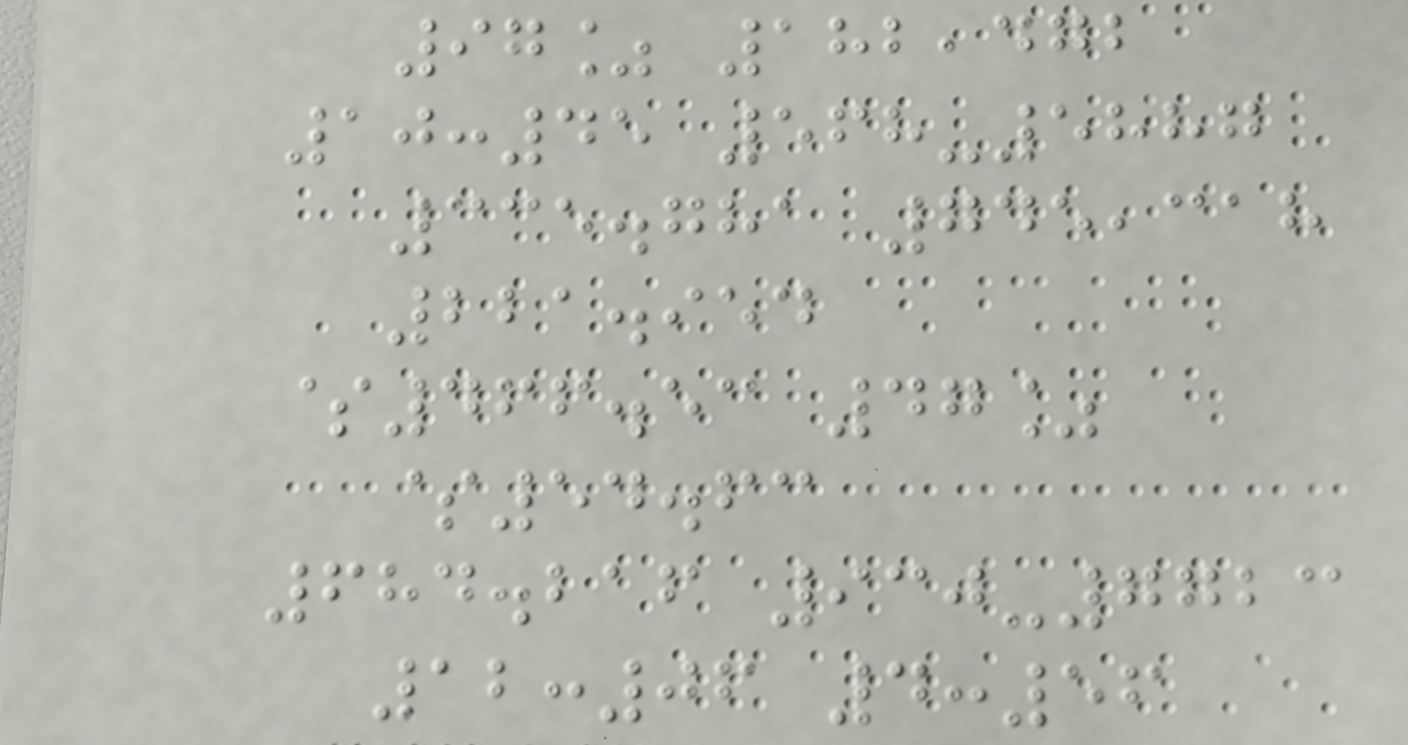97% 182,472
10:45 568-5887
335.781 745,318
221.954
$466.53 47%
$54.63
684.216 930-7723
12:06 4:56
